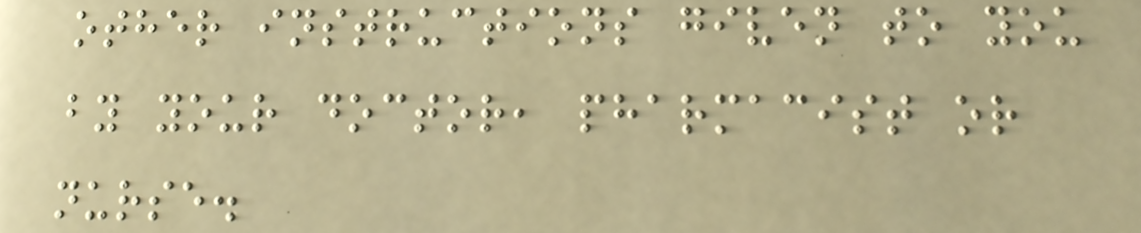other instructions given to you
by your doctor, pharmacist or
nurse.
